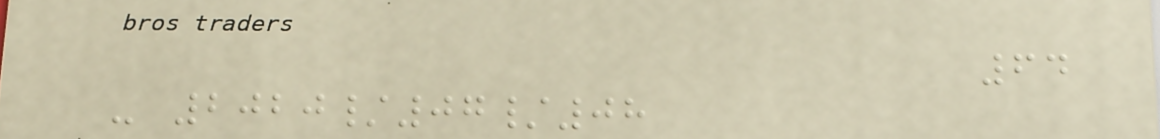64
- 2020/07/08
